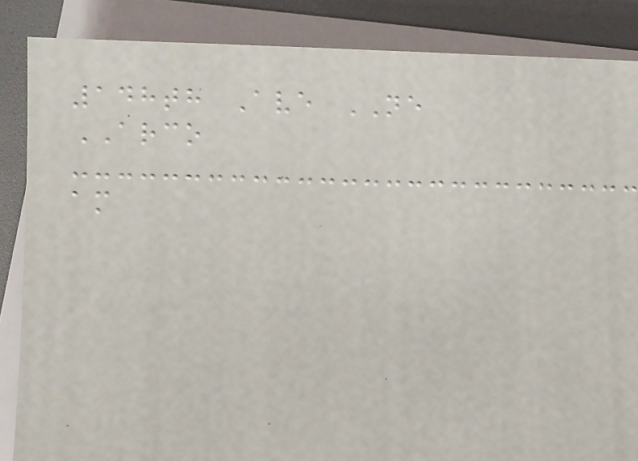148th Ave NE
ARCO
am
